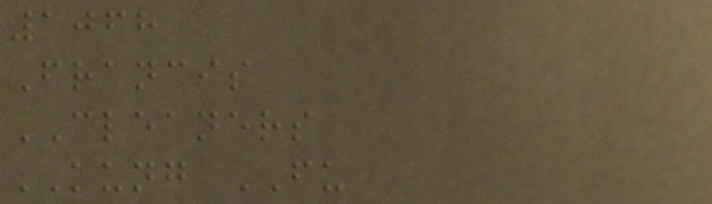1068
Francis
CLEANERS
KUNG FU
